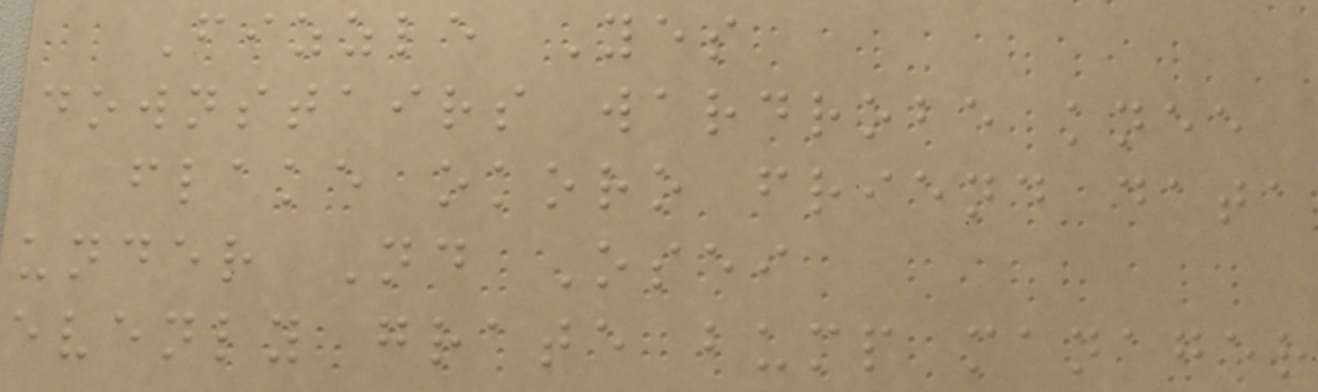Fizzle Yes
downstairs wardrobe knee
flake okoro friend data
under Nd Osei
evenly grate bump manager
